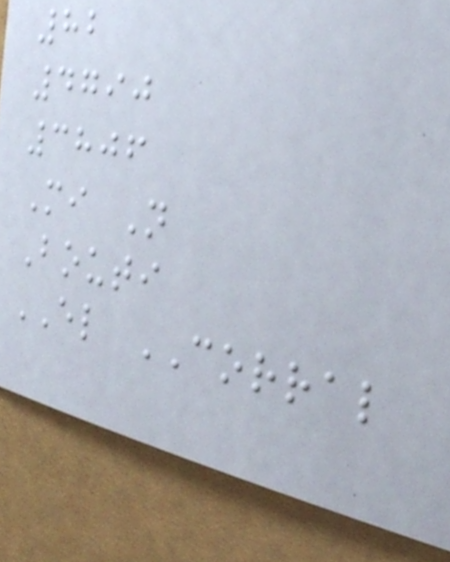82
4790
3806
Mi N
Bouti
EL CORRAL
